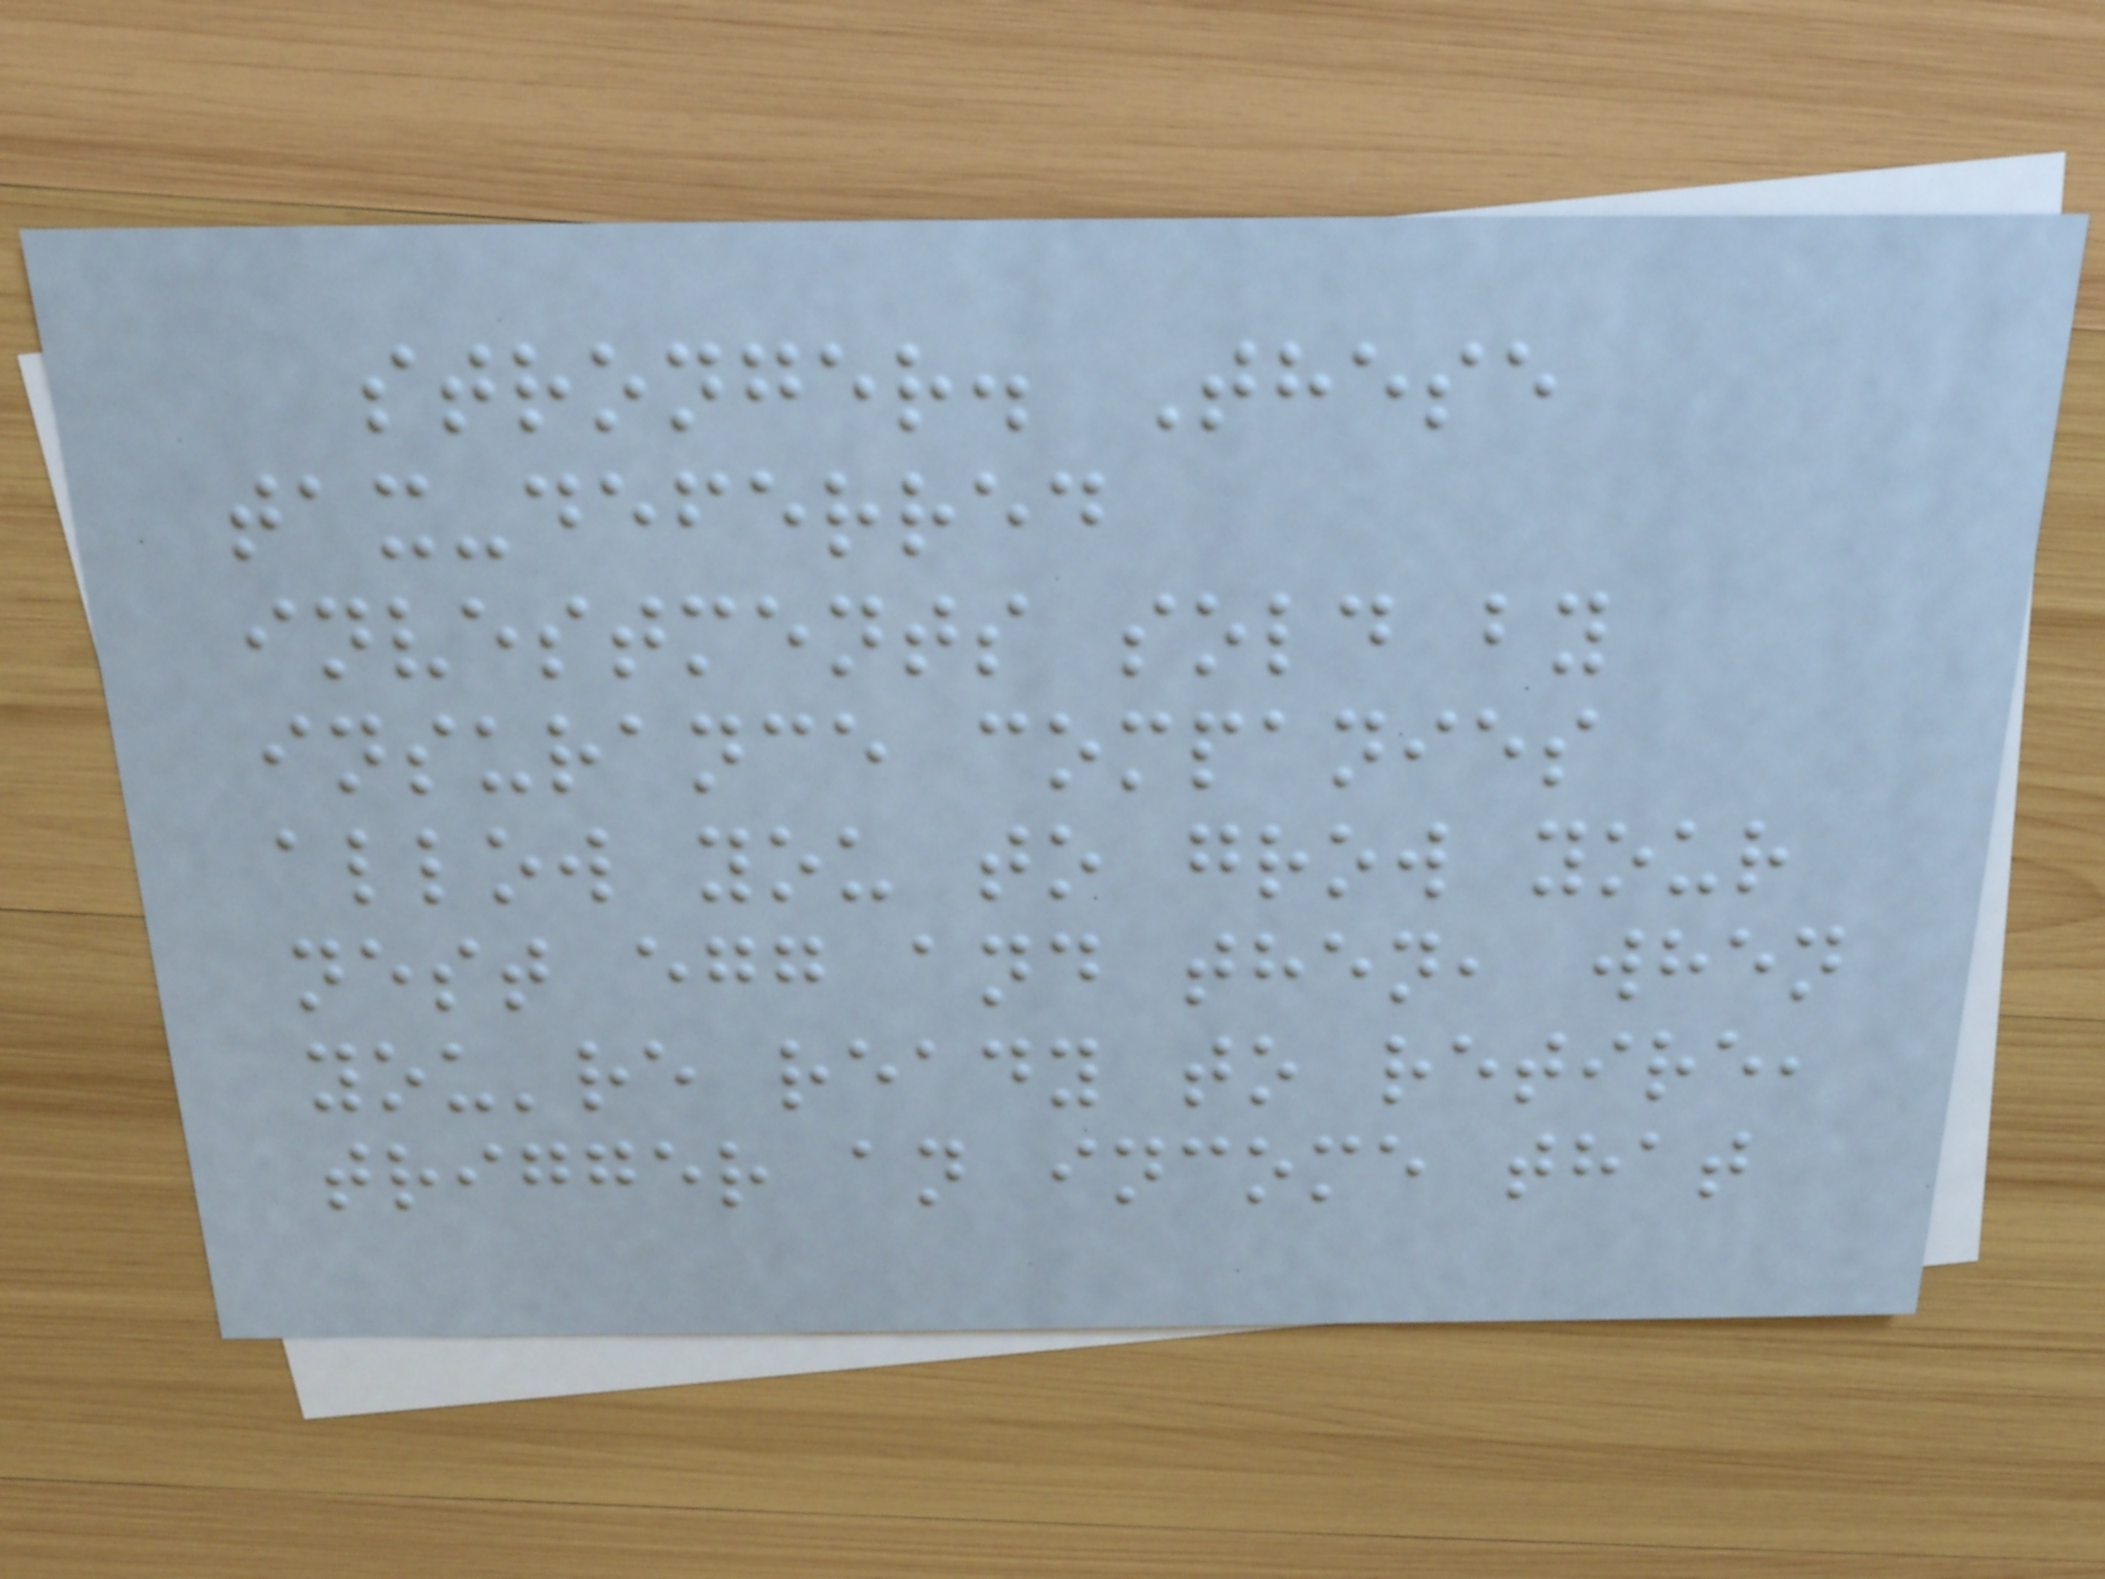stronger. These
tax-deferred
investments sold by
insurance companies
allow you to grow your
nest egg and then, when
you're ready to retire,
trigger an income that
